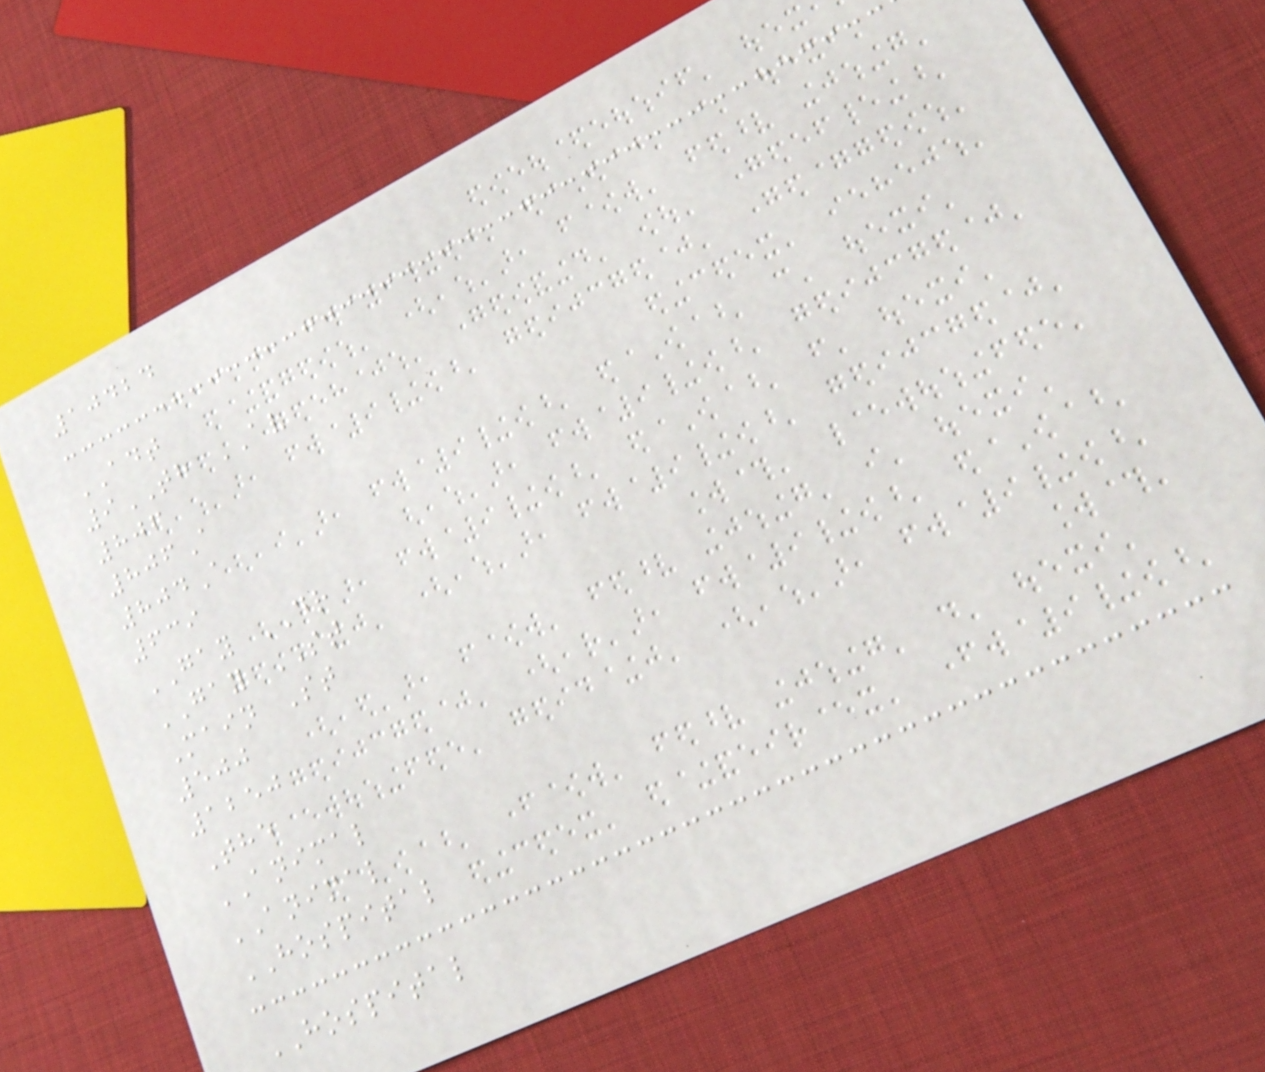10424
ADT
9TH AV
806
806A
804A
639
GAY DR
GAY ST
Main St
500
1250
The
ANIMAL
ANIMAL
HOSPITAL
HOSPITAL
